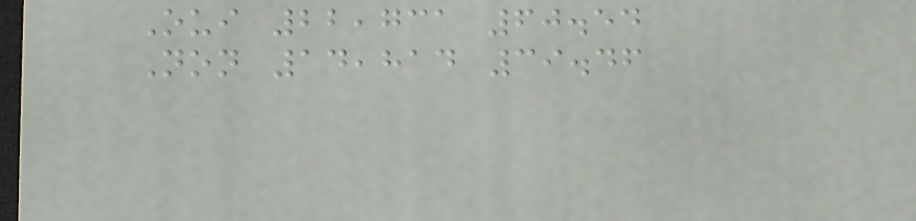Oui 22,731 60.54
Non 14,814 39.46
